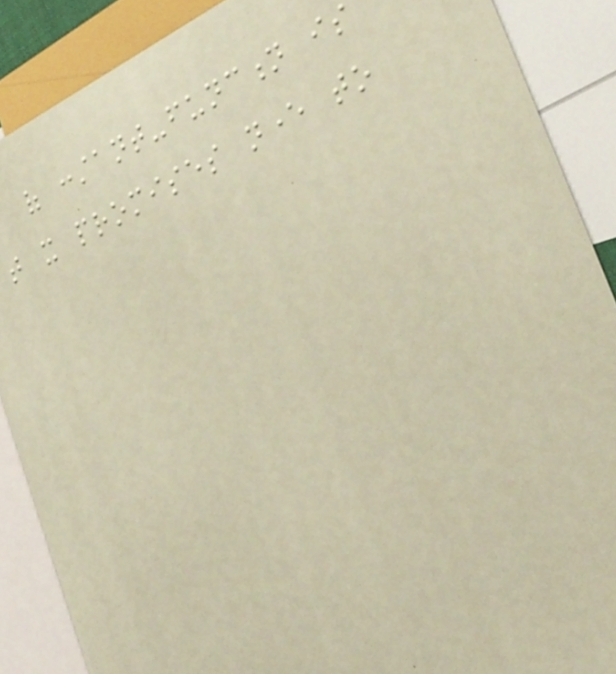of constant-function is
that it promises never to
